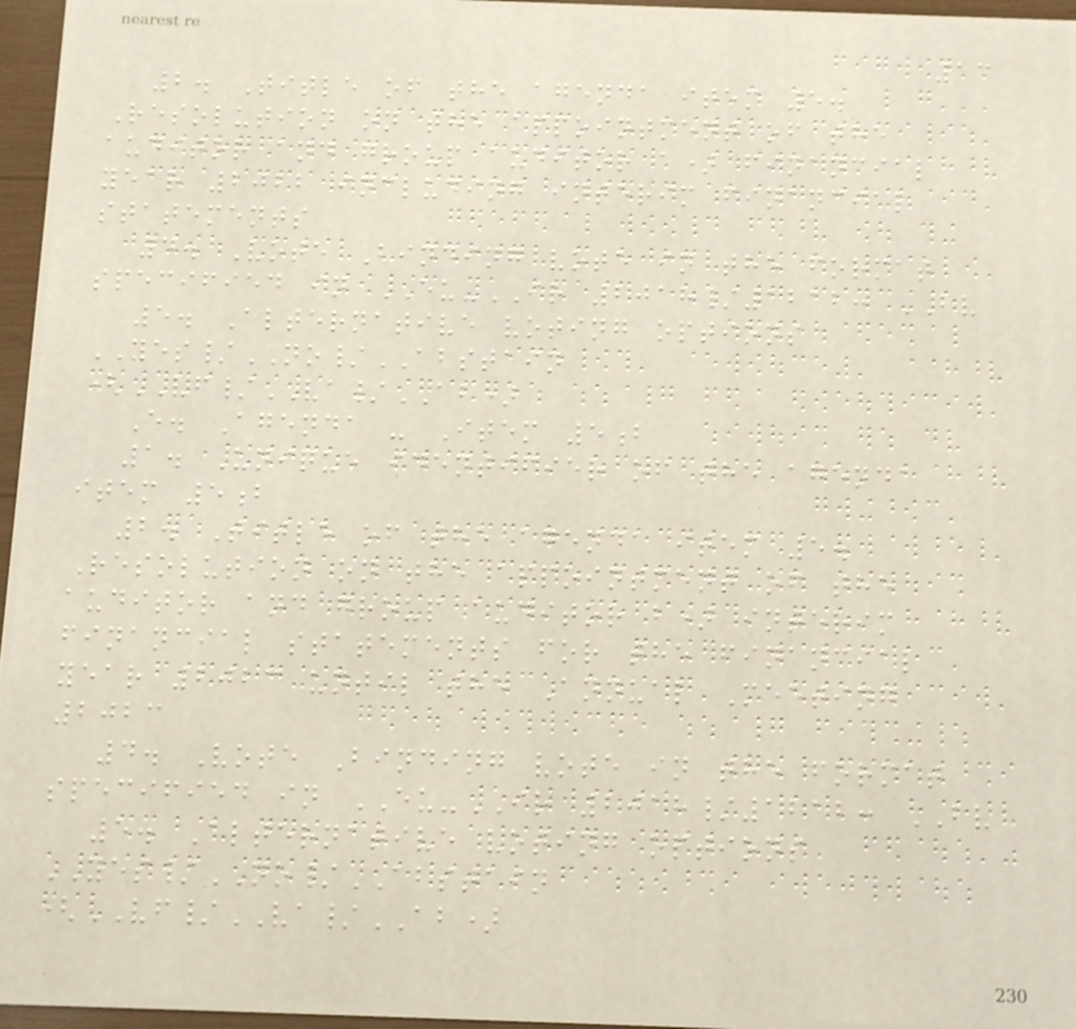13
2. Title of the agenda item 5.
Resolution on the appointment of the
auditor and group auditor a) financial
year 2022 including interim financial
statements
4. Vote Binding vote in the format
specified in EU-IR 2018/1212: BV
5. Alternative voting options
YES/NO/ABSTAIN
(VF/VA/AB)
E. Agenda - Item 5b
1. Unique identifier of the agenda
item 5b
2. Title of the agenda item 5.
Resolution on the appointment of the
auditor and group auditor b) interim
financial statements for the financial
year 2023 until the Annual Meeting
2023
4. Vote Binding vote in the format
specified in EU-IR 2018/1212: BV
5. Alternative voting options
YES/NO/ABSTAIN
(VF/VA/AB)
